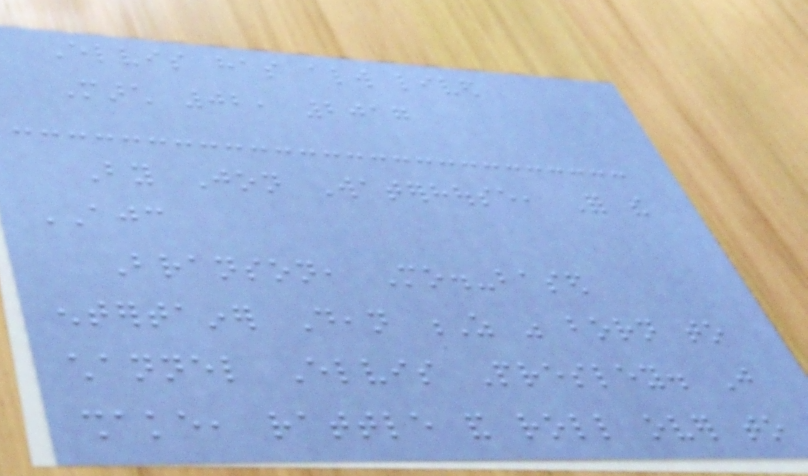Elvis has always lived
March 02, 2017
By Jon Waterhouse, For the
AJC
Branson, Mo.-based
entertainer Dean Z was born to
channel Elvis Presley. Just
shake, rattle and roll over to
